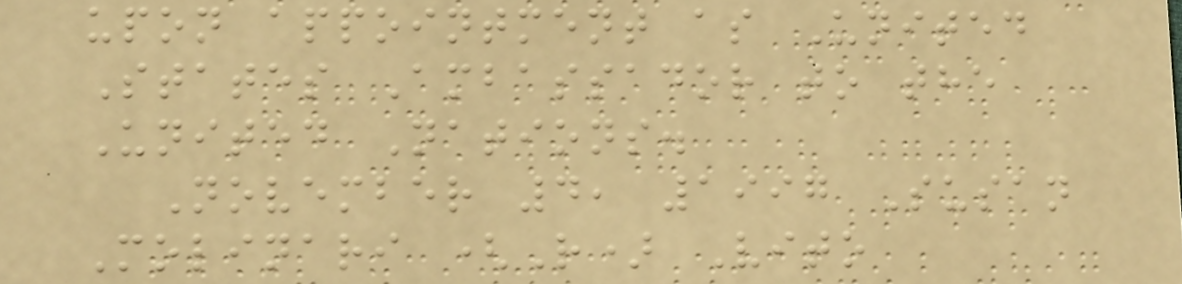upon appointment as United
States Ambassador to the
United Nations.
November 4, 1997 Susan
Molinari (R) Vito
